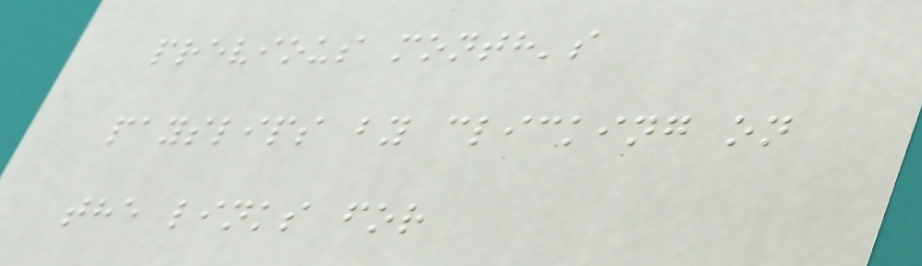previous month's
payslips by clicking on
the links for
